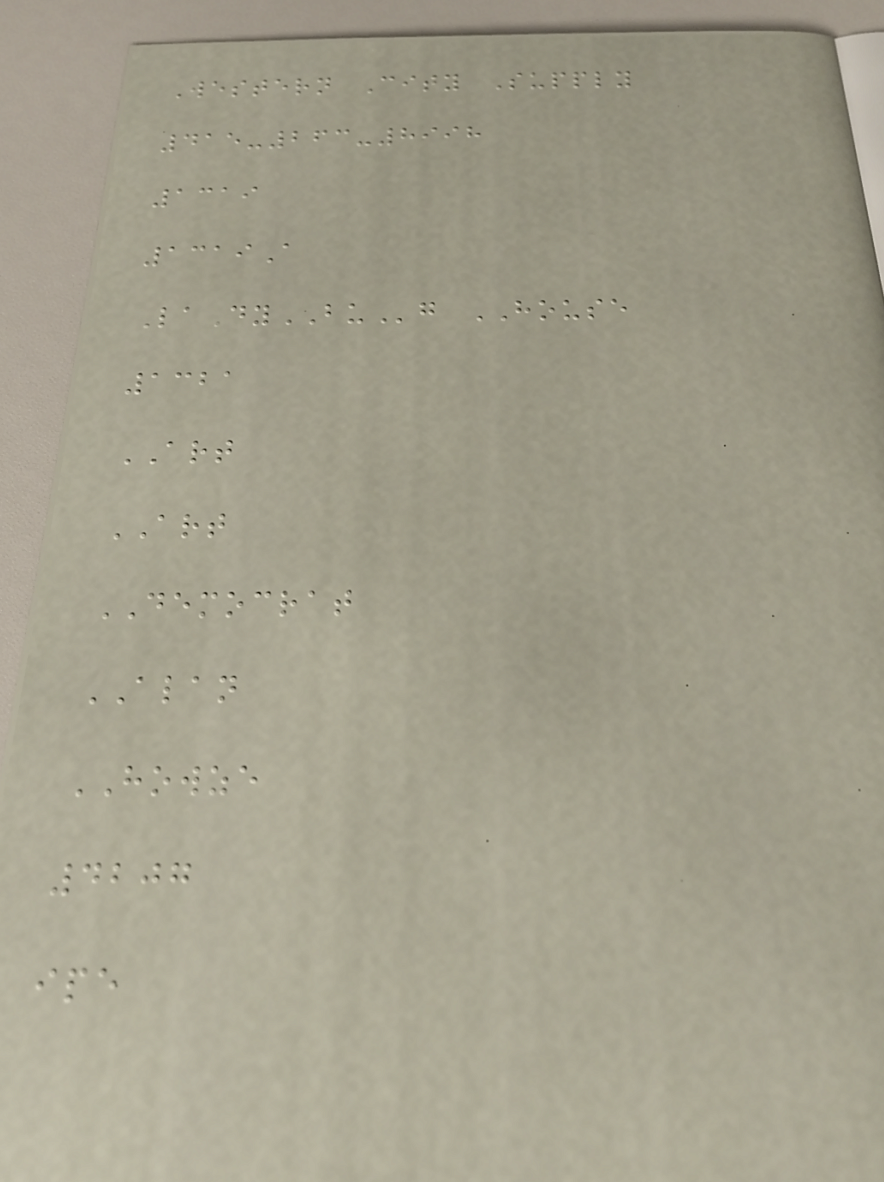Western City Supply
415-263-8998
1319
1319A
LaDyBUg HOUSE
1321
ART
ART
DEMOCRAT
ALAN
HOWZE
4207
ipe
